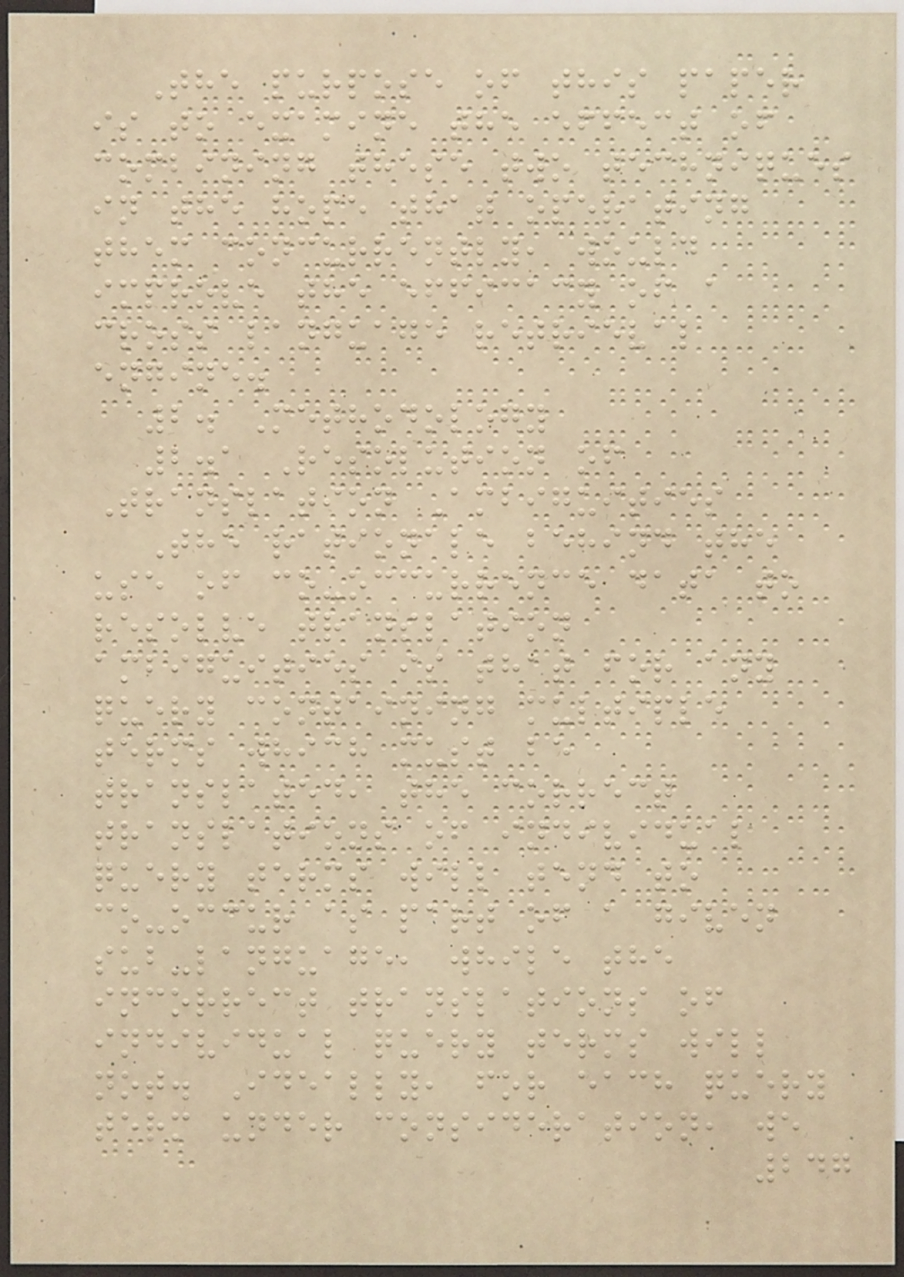The purpose of this paper
is to examine the effect of
combining these two techniques
in the hope that operating
them concurrently, would
improve the efficacy of a
cross language retrieval
engine.
2. Methodology
2.1 Resolution of
Translation Ambiguities
The rationale behind the
use of co-occurrence data to
resolve translation
ambiguities is that for any
query containing multiple
terms which must be
translated, the correct
translations of individual
query terms will tend to
co-occur as part of a given
sub-language, while the
incorrect translations of
individual query terms will
not. Ideally, for each query
term under consideration, we
247
